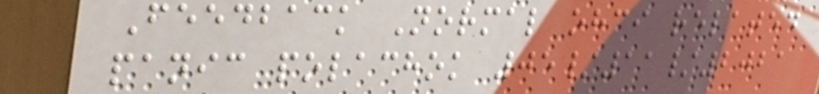Feedback Normal ohci related
panic polachok 05/11/2021
